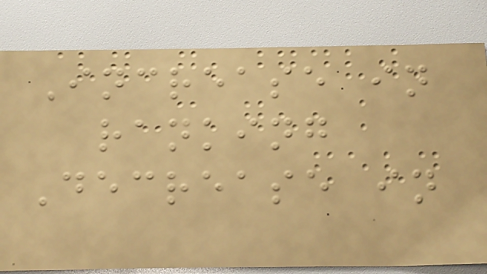Increase in
ranking
Decrease in
